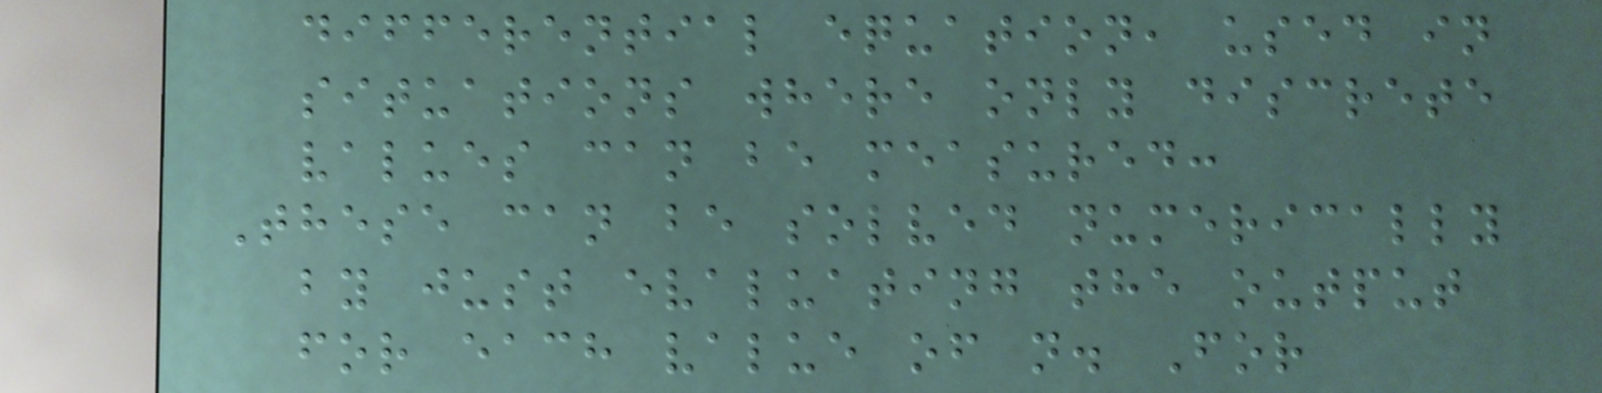differential equation, used in
situations where only discrete
values can be measured:
These can be solved numerically
by just evaluating the output
for each value of n. For
